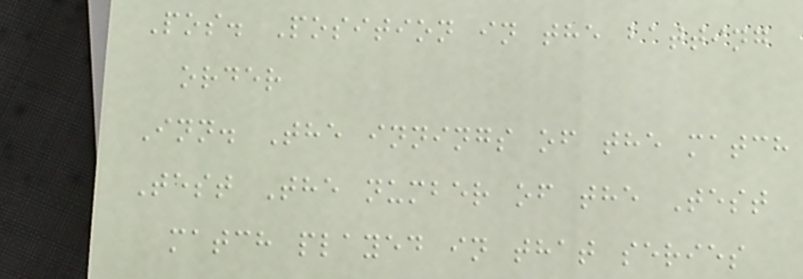Pos. Position in the batting
order
Inn. The innings of the match
Test The number of the Test
match played in that series
